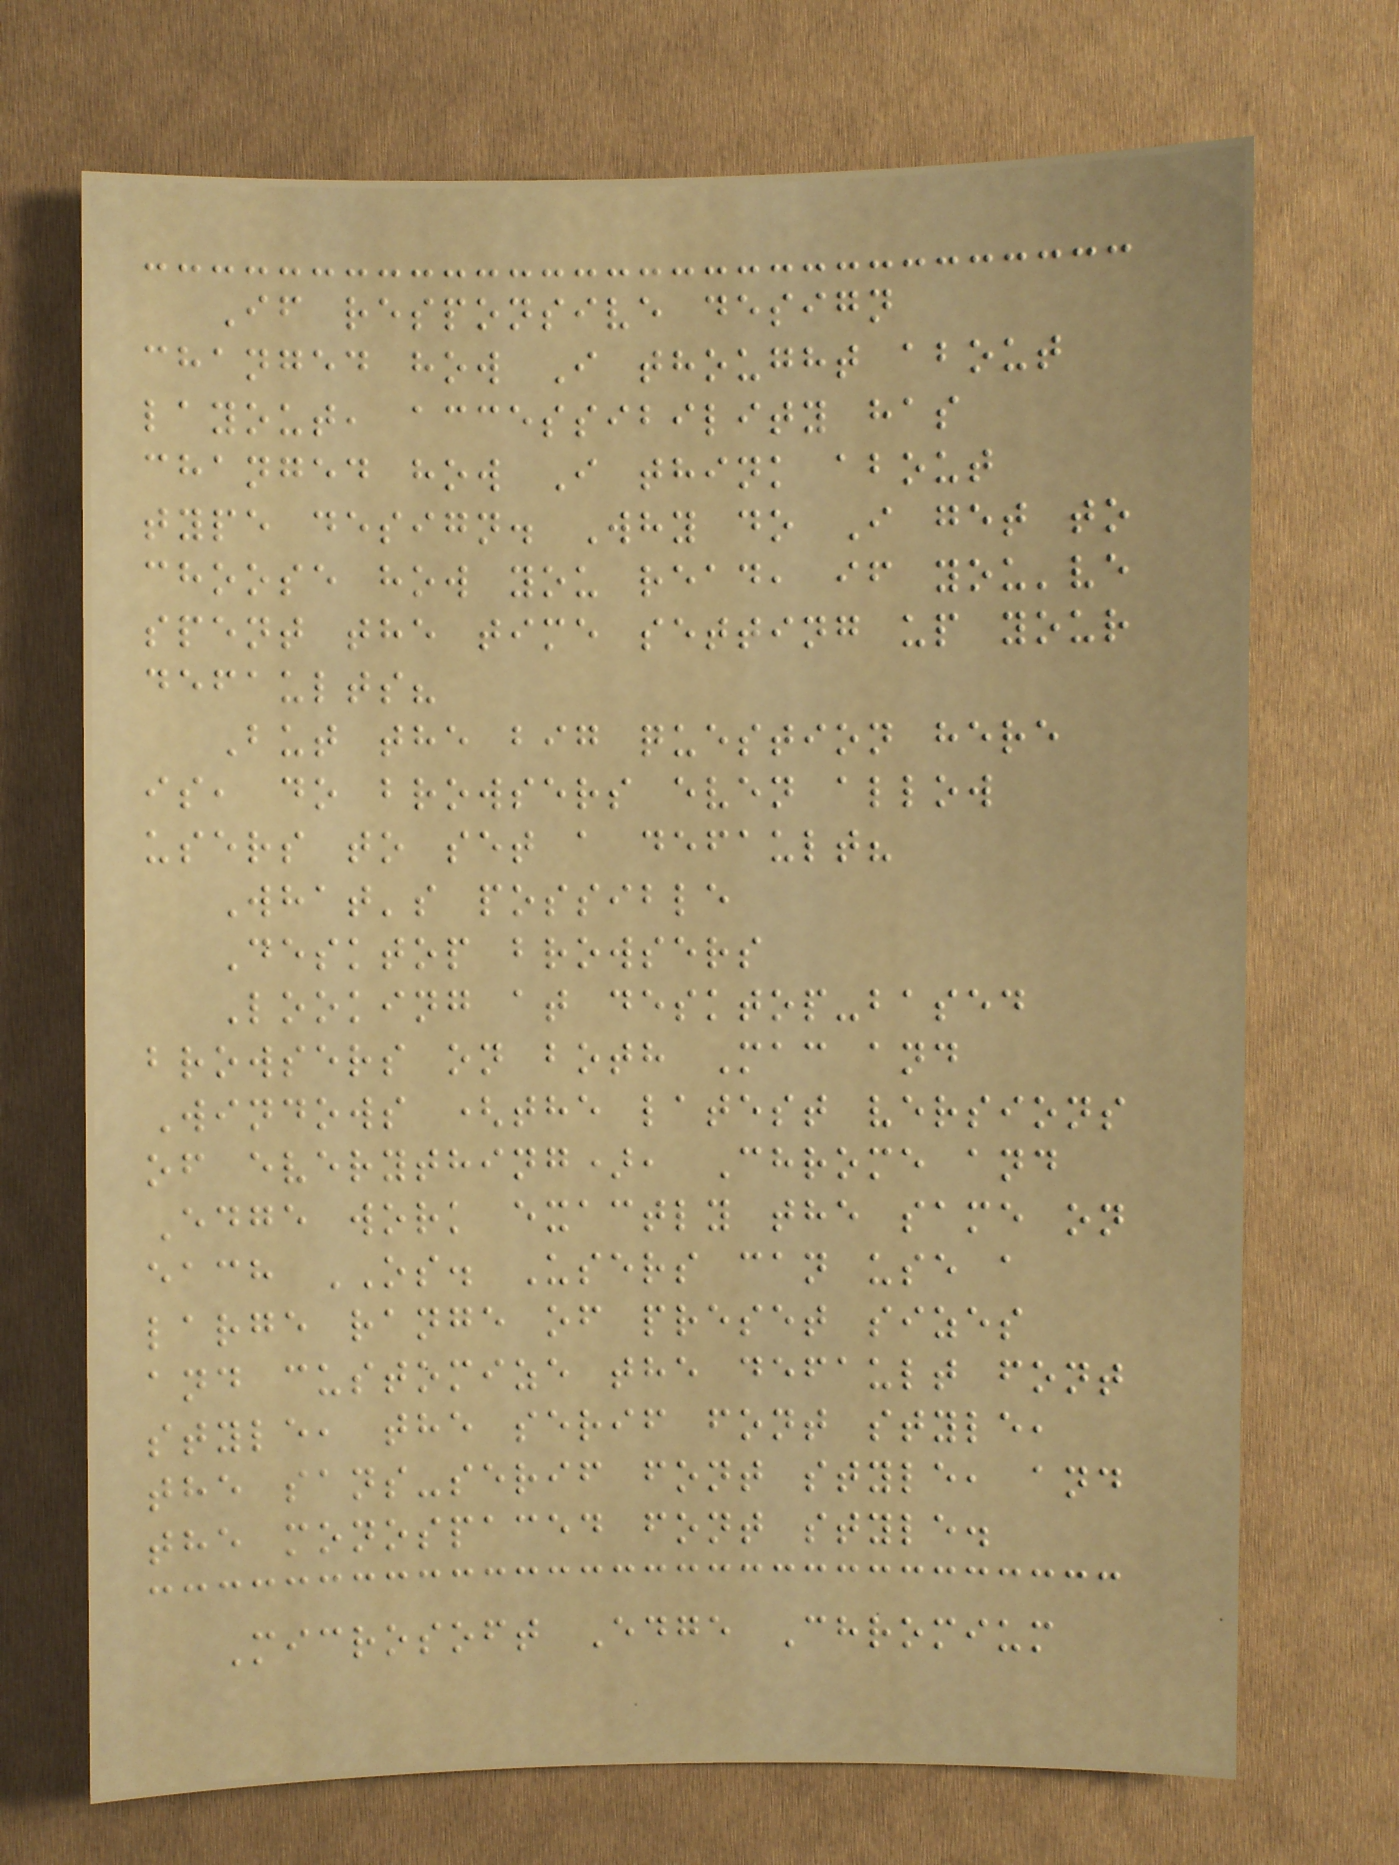If responsive design
changed how I thought about
layout, accessibility has
changed how I think about
type design. Why do I get to
choose how you read, if you've
spent the time setting up your
defaults?
But the big question here
is, do browsers even allow
users to set a default?
What's possible
Desktop browsers
Looking at desktop-based
browsers on both Mac and
Windows (the latest versions
of everything), Chrome and
Edge work exactly the same on
each OS. Users can use a
large range of preset sizes
and customize the default font
style, the serif font style,
the sans-serif font style, and
the monospaced font style.
Microsoft Edge Chromium
